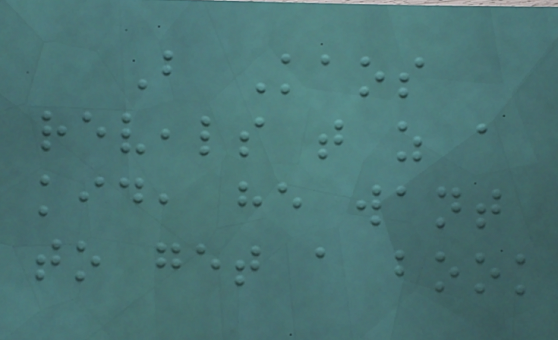But Kaos
reveals that as a
kid, he want
to get a book
